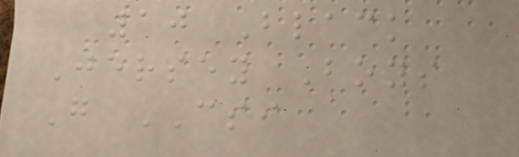10 Black
Jersey Boys
G CSI
